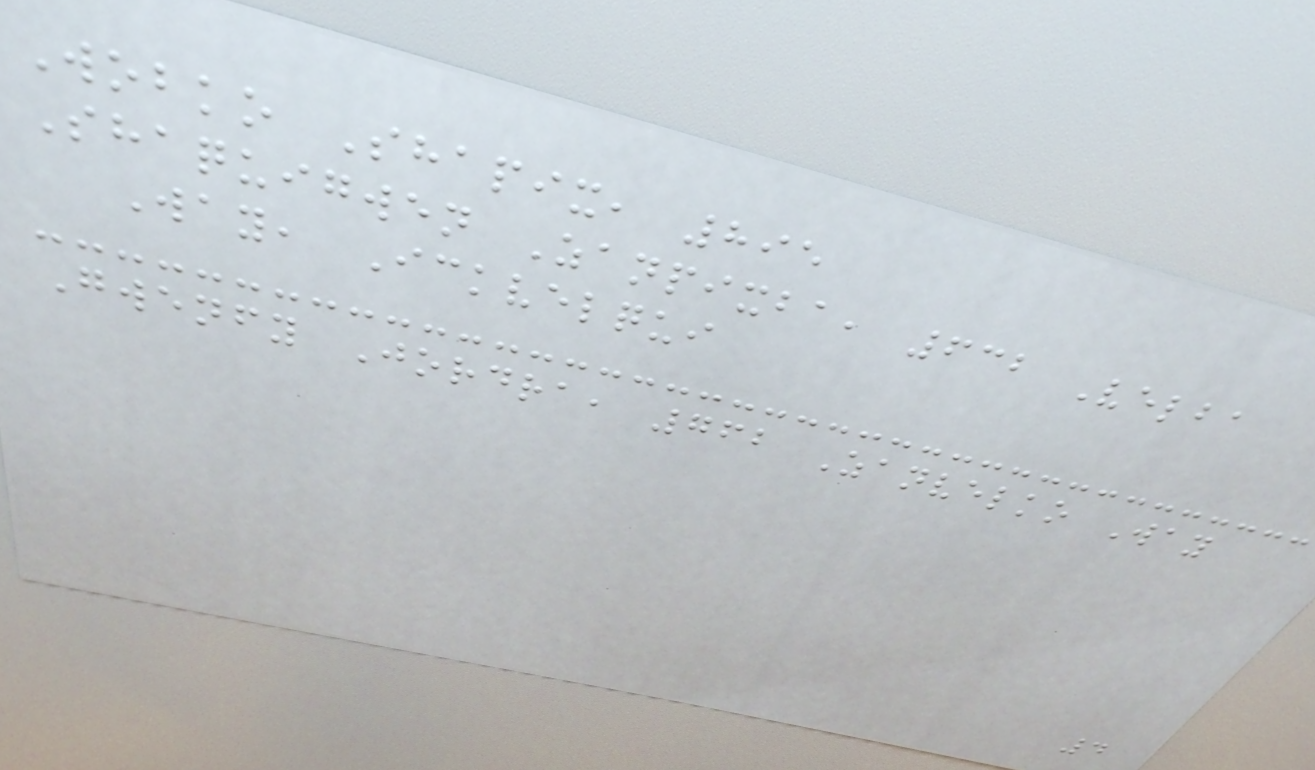Wobko Shapix, 895
Shaquigwen Zanpixba, 632 Velba
Way, Ickvelqui
Gwenfy Jordra, 762 Zanvelko Way
4
